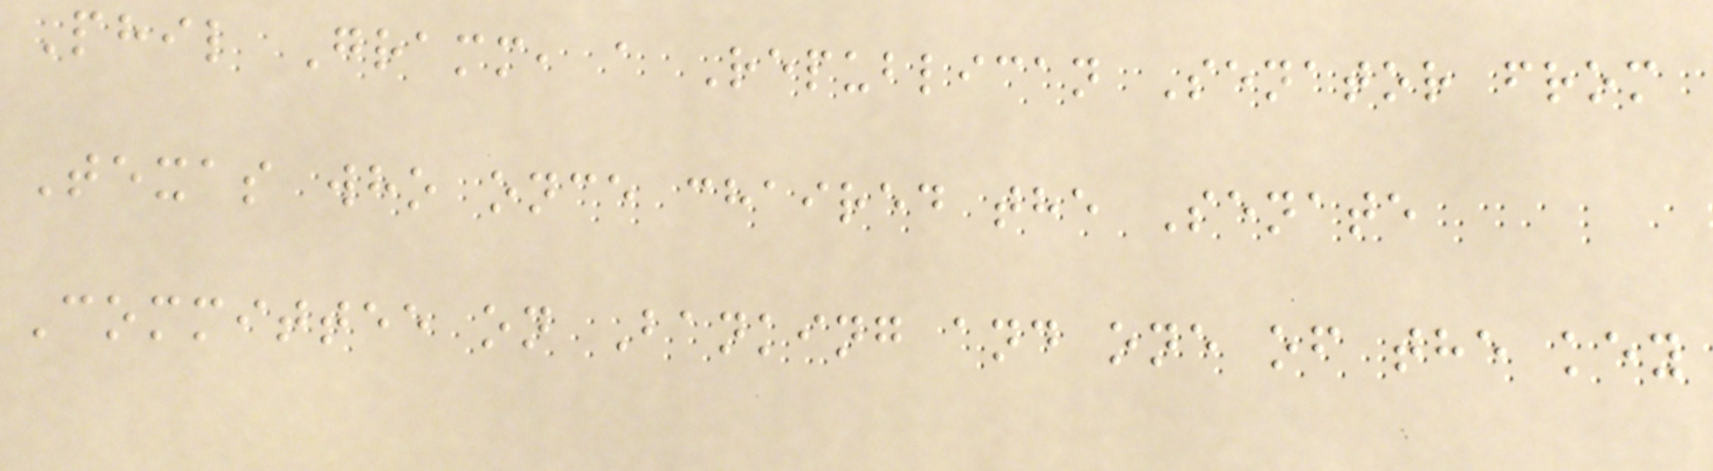Phil Gramm, a Republican Senator from
Texas who once chaired the Senate
Committee on Banking and one of the key
